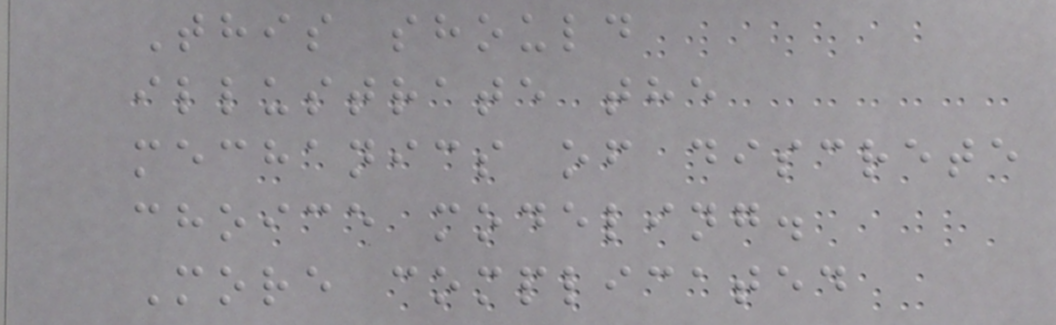This should
illustrate the
mechanics of discrete
choice modeling.
More complicated
